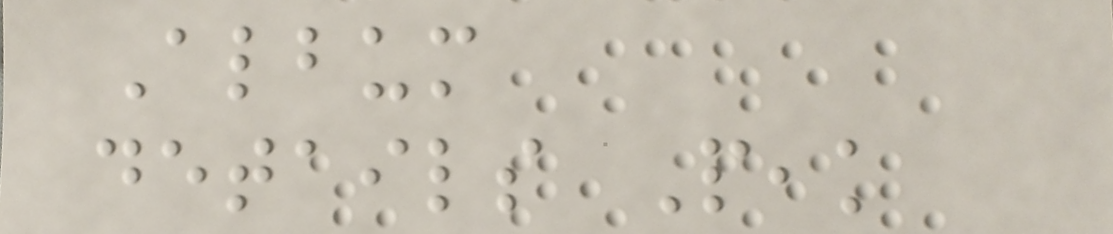Album
details Peak
